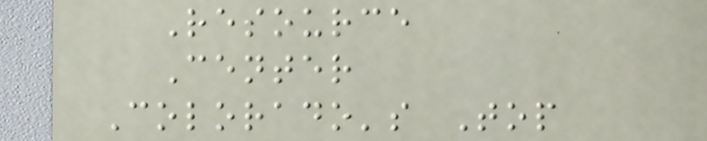Resource
Center
Colorado's Top
